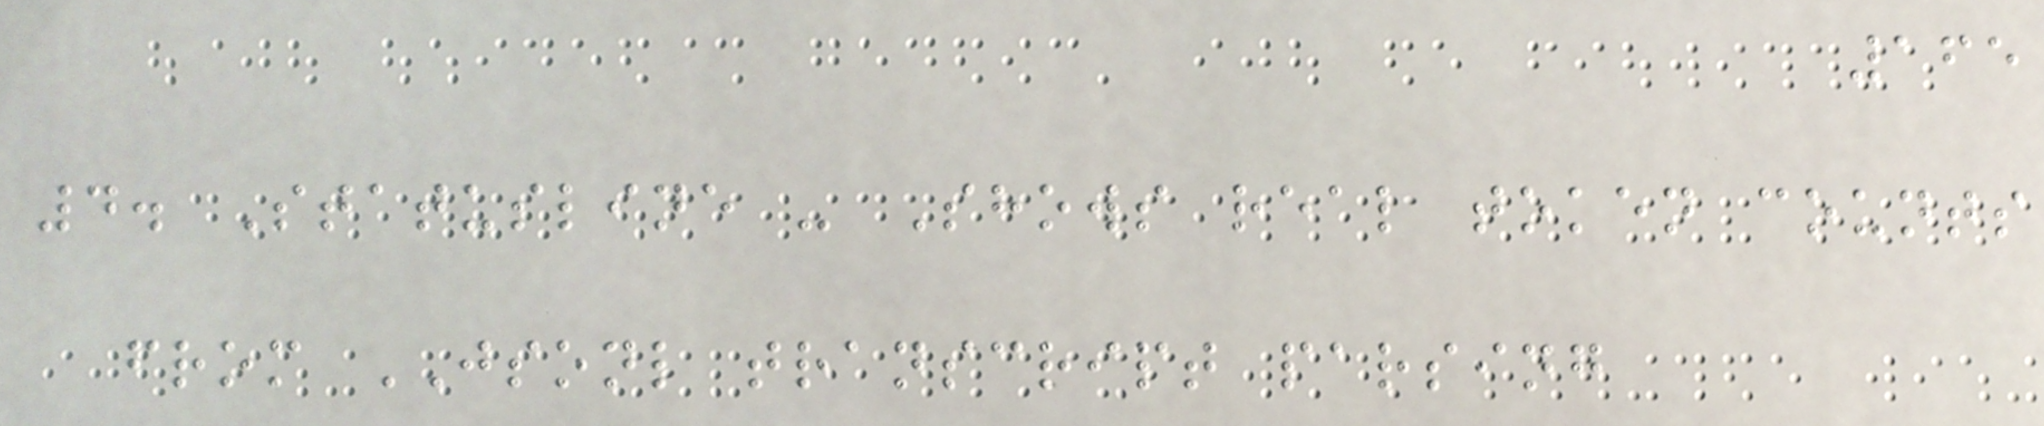165
4. Statusline - Shows real token counts
from JSONL transcript parsing
